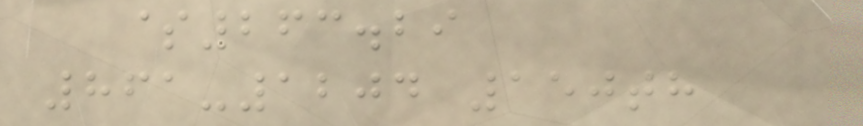$263.29
861-1204 150th
